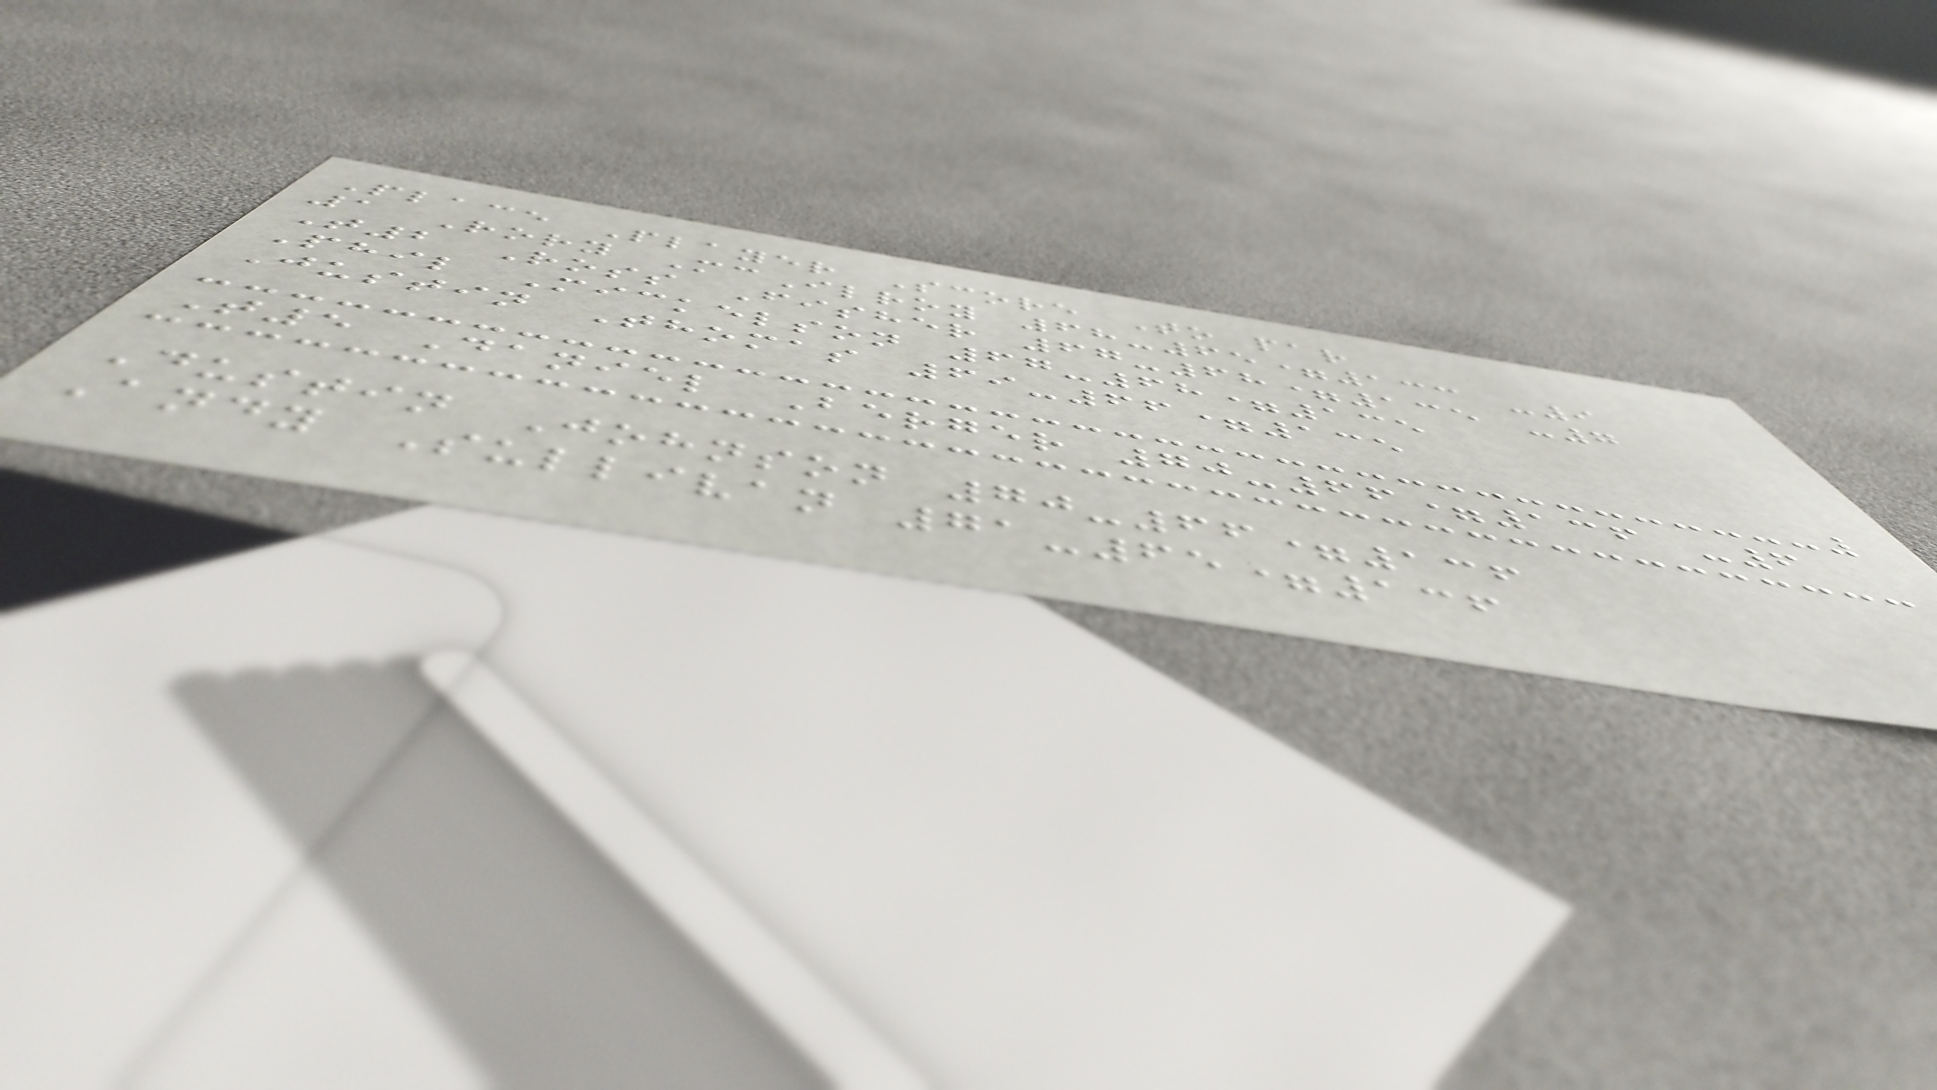Place Player Score To par
1 Rory McIlroy 68-65=133 -9
T2 Ross Fisher 67-68=135 -7
Phil Mickelson 67-68=135
Justin Thomas 69-66=135
T5 Daniel Berger 70-66=136 -6
Dustin Johnson 70-66=136
Andy Sullivan 71-65=136
